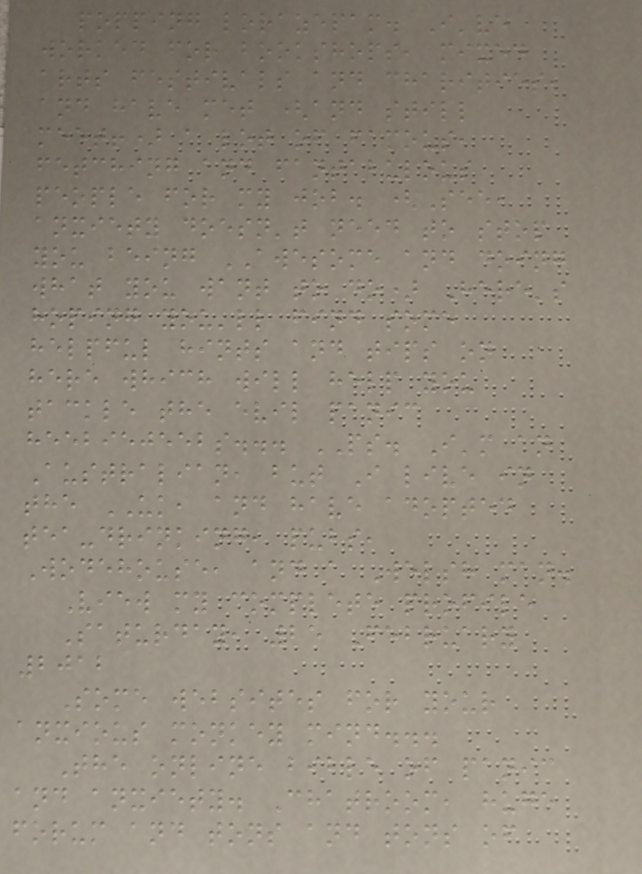popping lorazepam. I've
worked for bookshops, mixed
arts festivals and charities,
and have met (and still
meet!) a lot of famous,
fetching and fantabulous
people for my job. (See,
anxiety doesn't need to stop
you being AWESOME and doing
what you want to do) Here's
hoping you'll find some
helpful hints and tips on
here which will help you
tackle the evil panic
heebiejeebs... PS. I'm an
Australian, but I live in
the UK, and have adopted
tea-drinking, pubs,
Wodehouse, and a Welsh man.
View my complete profile
Saturday, 25 February
2012
Some websites for your
anxious monkey mind...
The online bible of panic
and anxiety. Chatroom, huge
forum and tons and tons of
